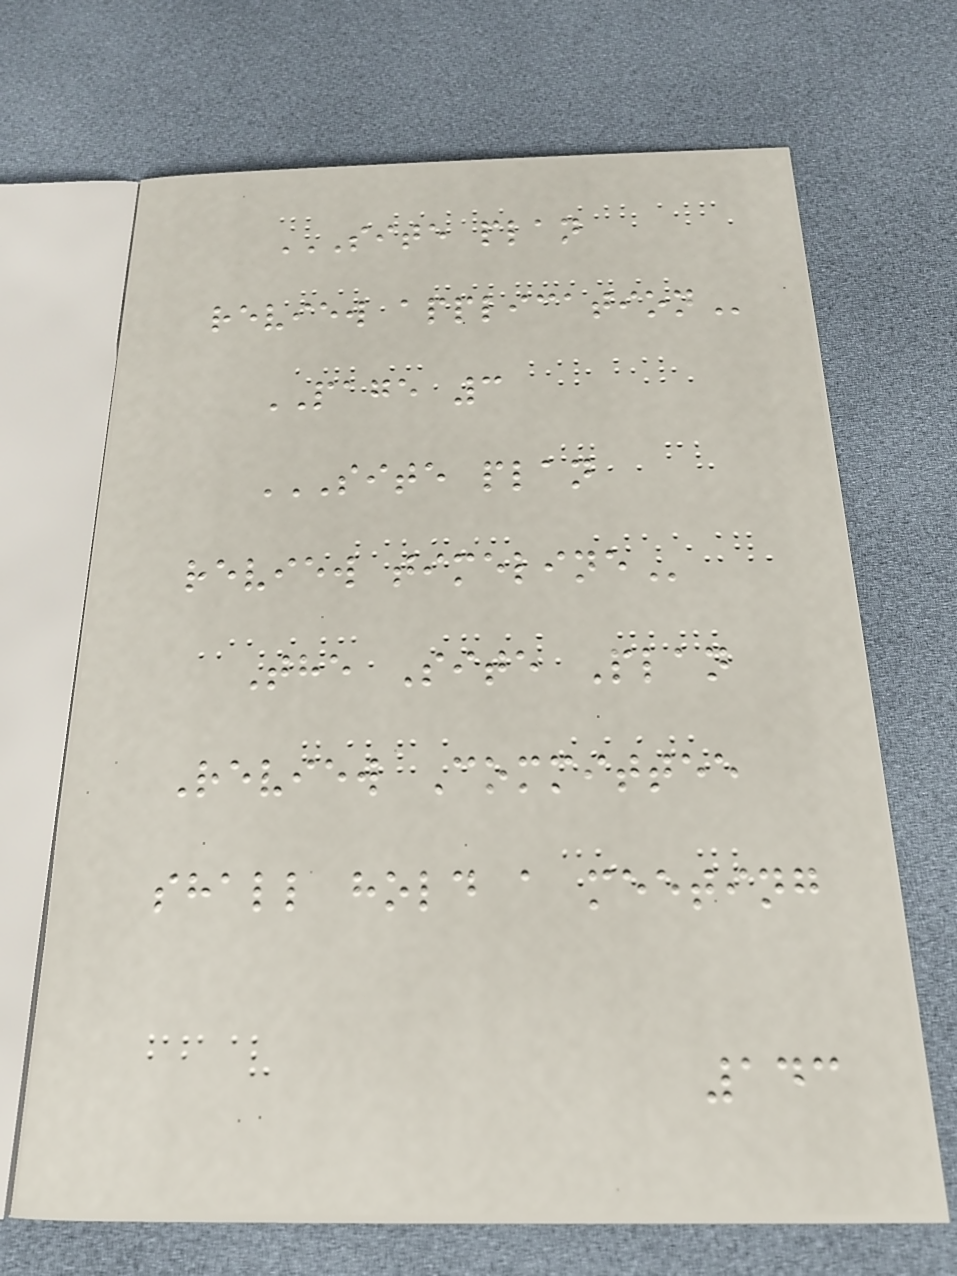SITE PLAN
REVIEW APPLICATION
PAGE 3
SITE PLAN
REVIEW TIMELINE
The Site Plan
Review Committee
shall hold a meeting
143
